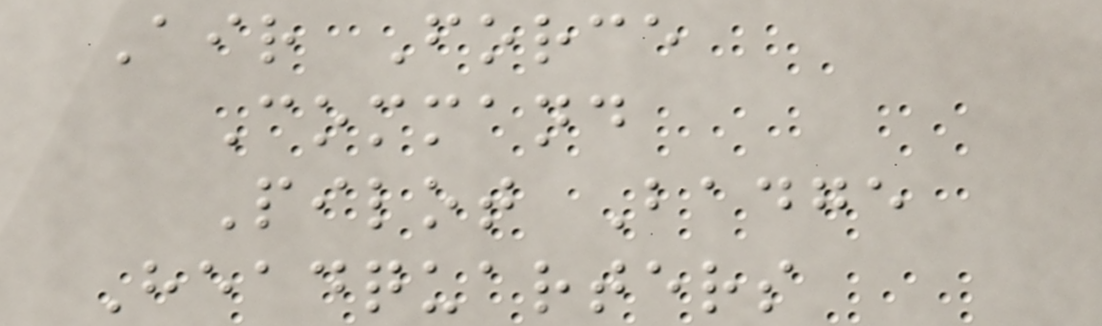Air Force
Command
Pilot Badge
Headquarters
